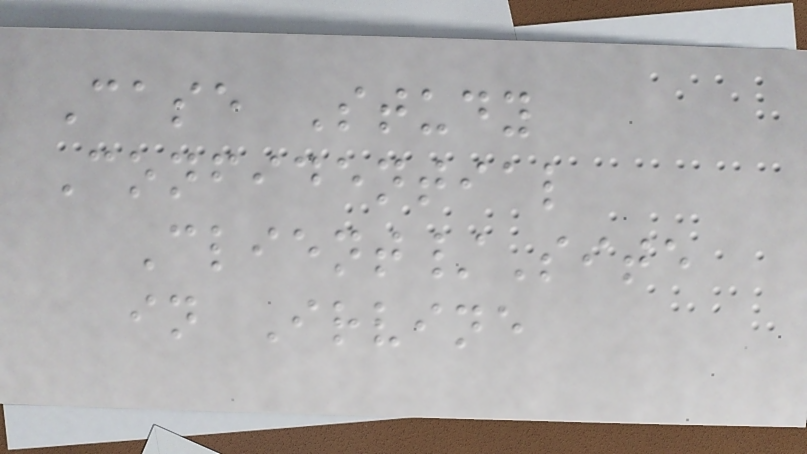Case Study
Confidential
Client/Site
in Irvine
